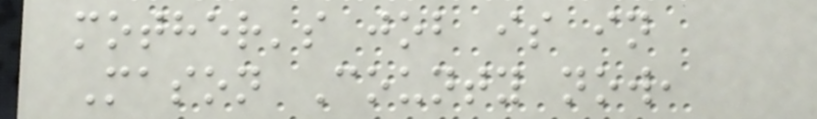mother's job is in
Mason County now,
